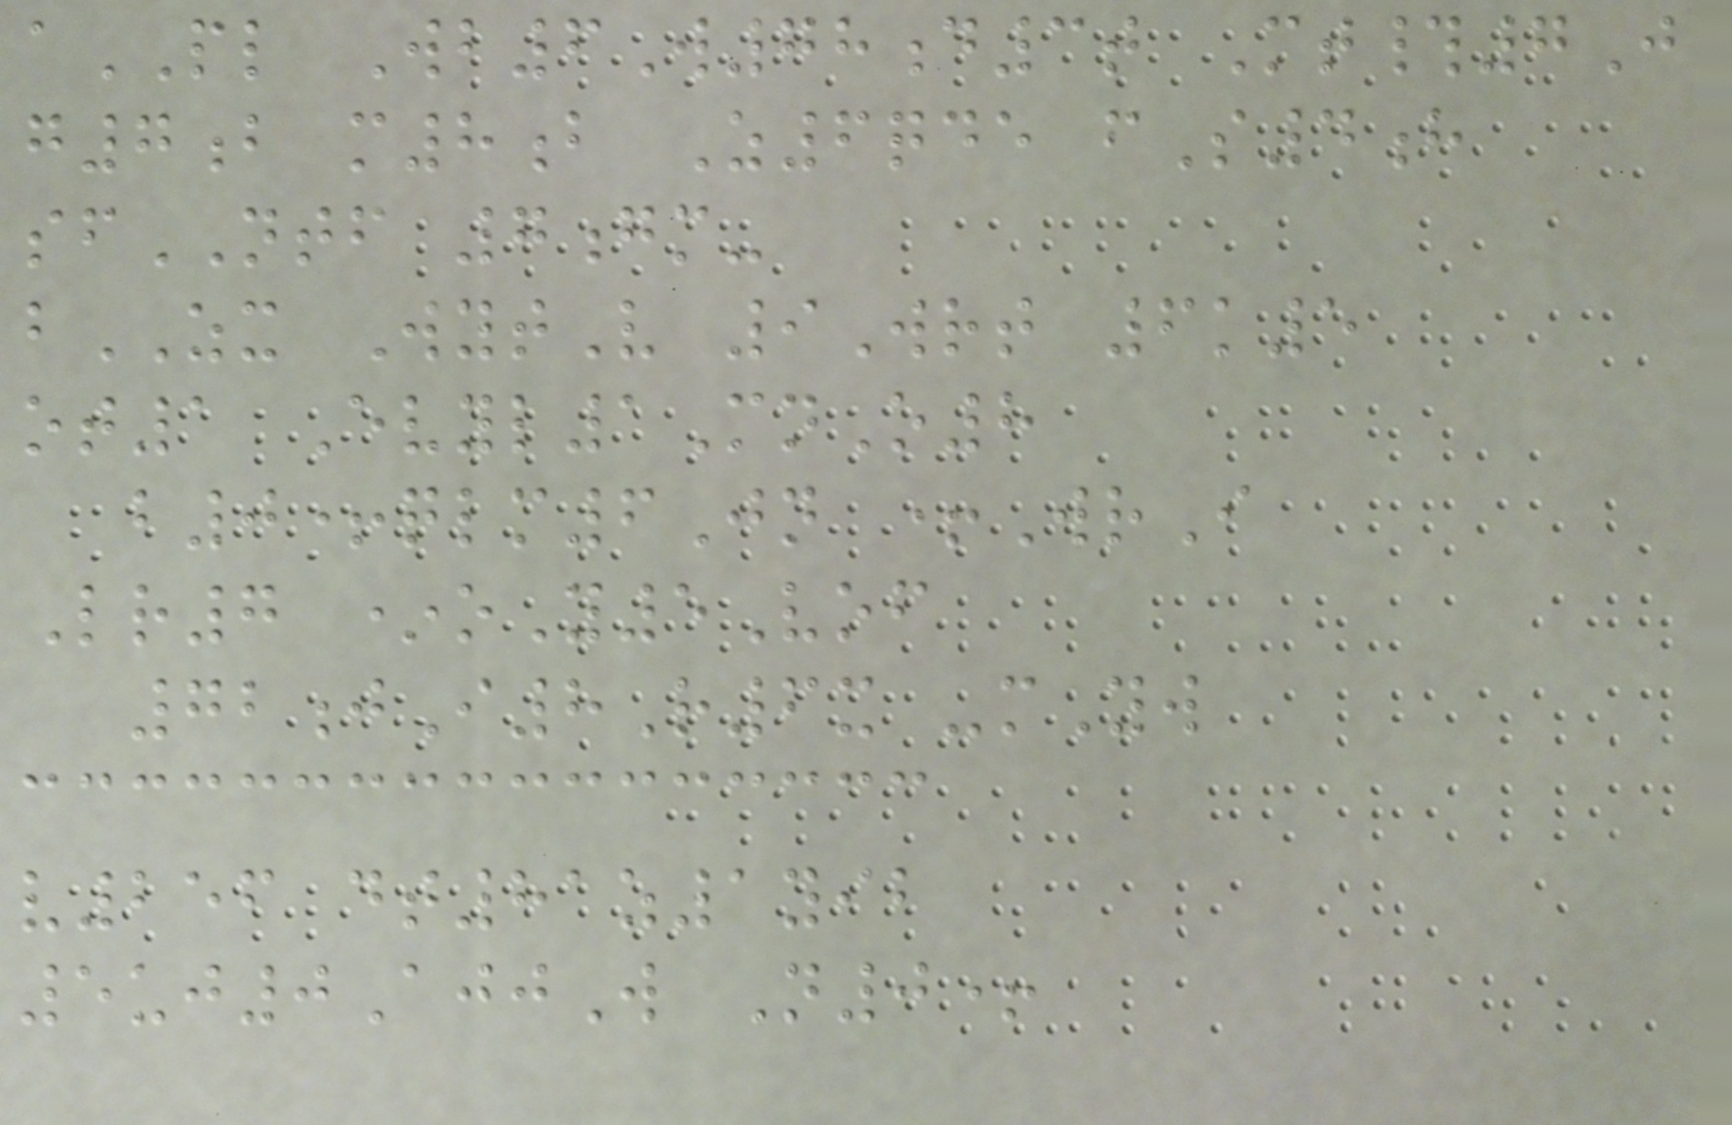aPL Wb6W78d3t Mt#7J
g7b m8b Z6qde fS4h
sfNTF 7gm-
bZX WytV 9Wrt 6k5
ot1 Evyl1MnO8
b0+qlm6Jn +WrI
Lr7 *oY5Vof
72jI8R6x -mYw
v256 dt81z1yib
5uj0AjjW N0+
